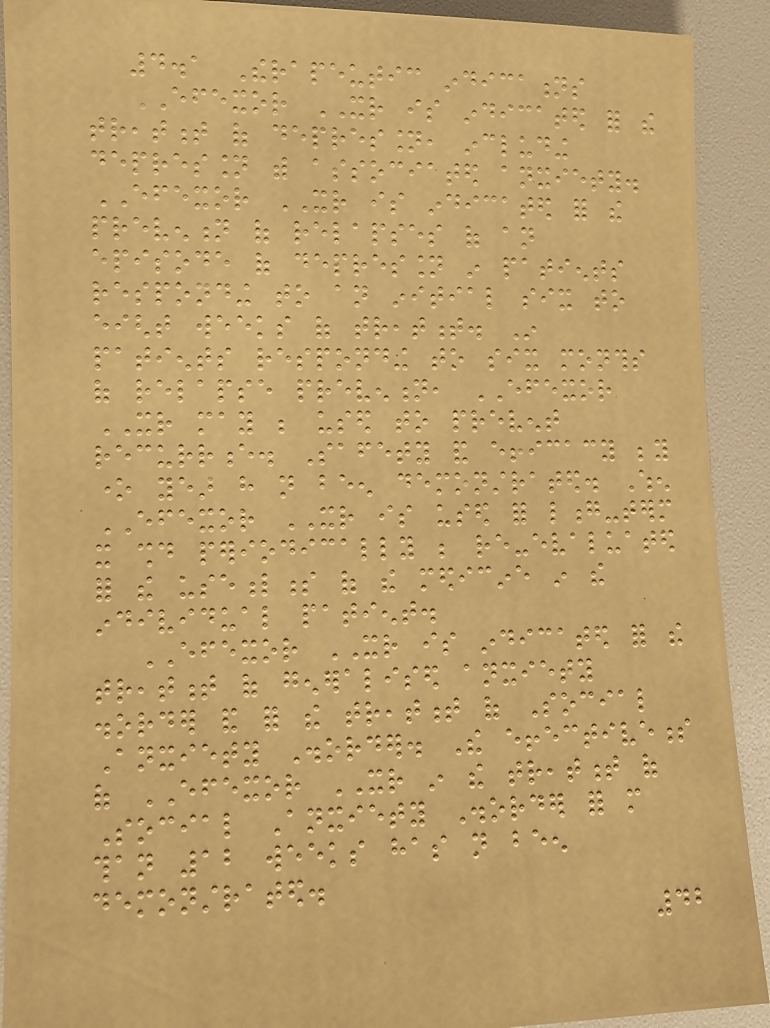4.1 Therapeutic indications
EFEXOR XR is indicated for the
treatment of depression, including
depression with associated anxiety.
EFEXOR XR is indicated for the
prevention of relapses of an
episode of depression in patients
responding to an initial six to
eight weeks of treatment. In
patients responding to six months
of relapse prevention, EFEXOR
XR may be used to prevent
recurrence. Safety and efficacy beyond
one year have not been demonstrated. When
EFEXOR XR is used for long-term
it should periodically be re-evaluated
for the usefulness of the medicine in the
individual patient.
EFEXOR XR is indicated for the
treatment of generalised anxiety
disorder and for the treatment of Social
Anxiety Disorder. The effectiveness
of EFEXOR XR in the treatment of
Social Anxiety Disorder for more
than 12 weeks has not been
demonstrated.
42
